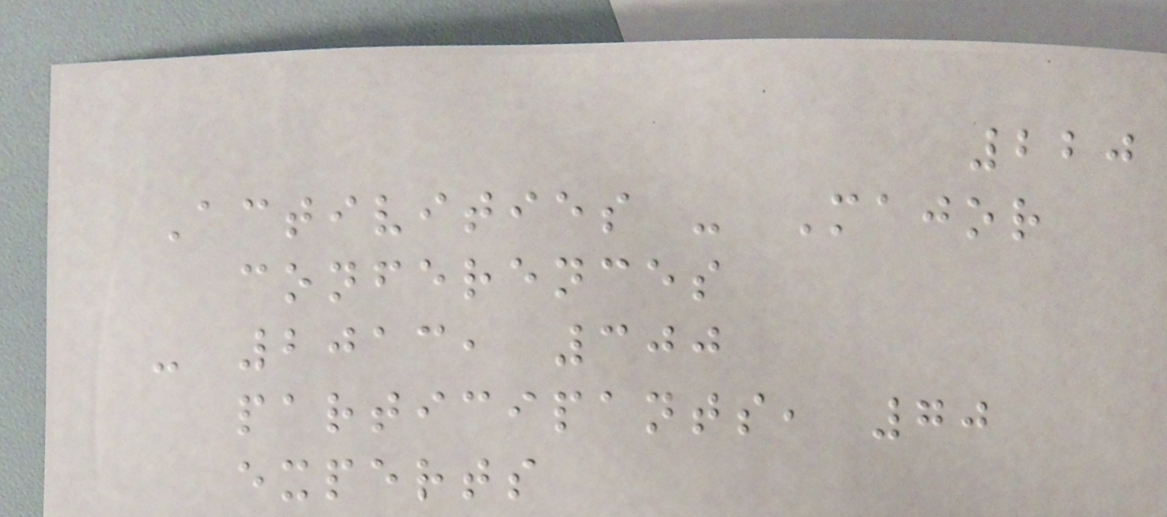220
Activities - Major
conferences
- 2013, 300
participants, 70
experts
